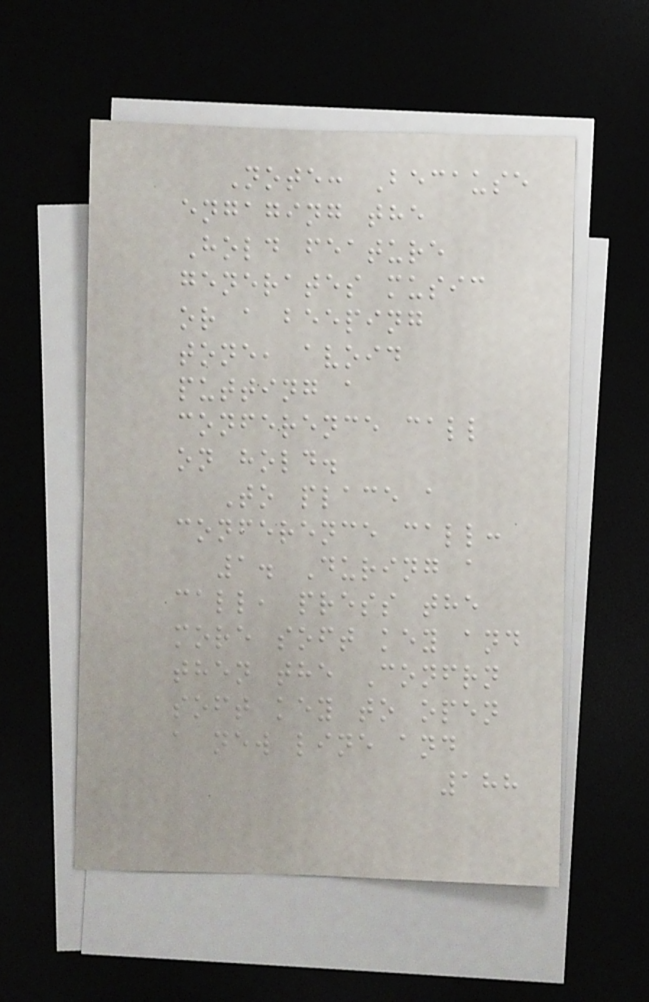Note: Because
engaging the
Hold feature
generates music
or a beeping
tone, avoid
putting a
conference call
on hold.
To place a
conference call:
1. During a
call, press the
more soft key and
then the Confrn
soft key to open
a new line and
188
